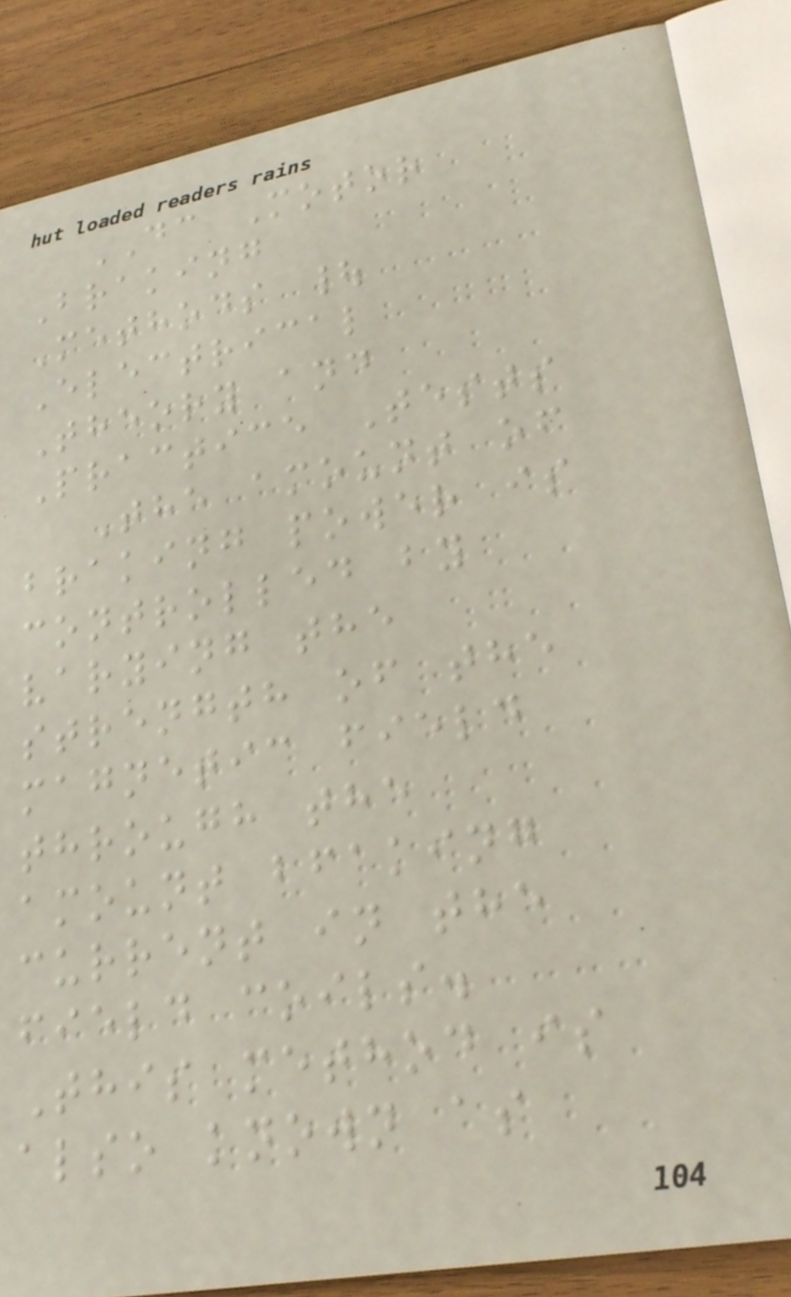DC Motor
Braking
Methods |
Electrical
Theory and
Practice Tests
The amount of
braking power is
controlled by
varying the
strength of the
magnetic field
through the
amount bfaking
current in the
field coils.
This method is
also known as
